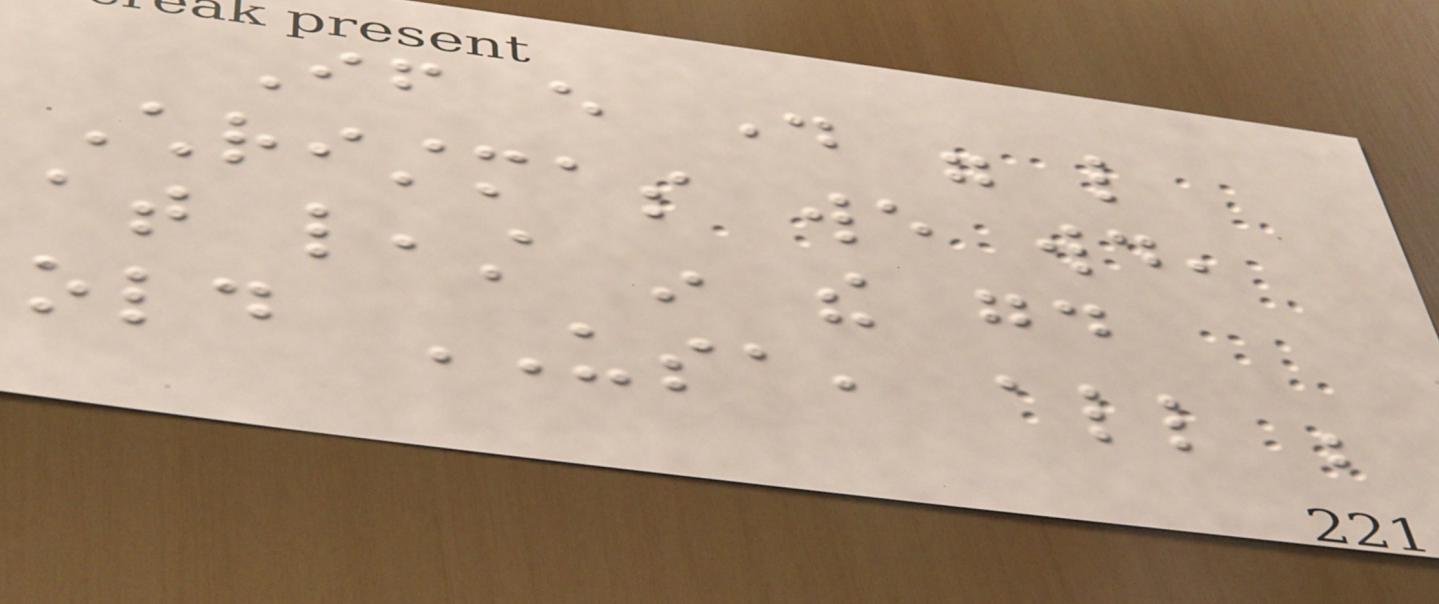If every day were like
Christmas we would,
at least in the good
old USA, all be
